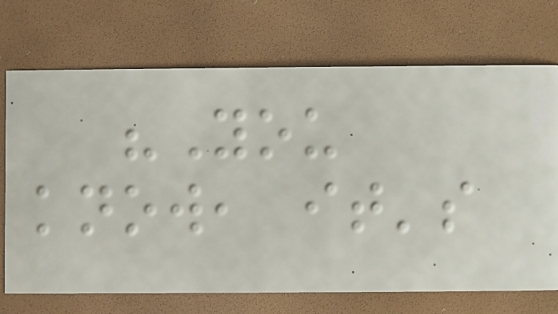"You
know, it's
